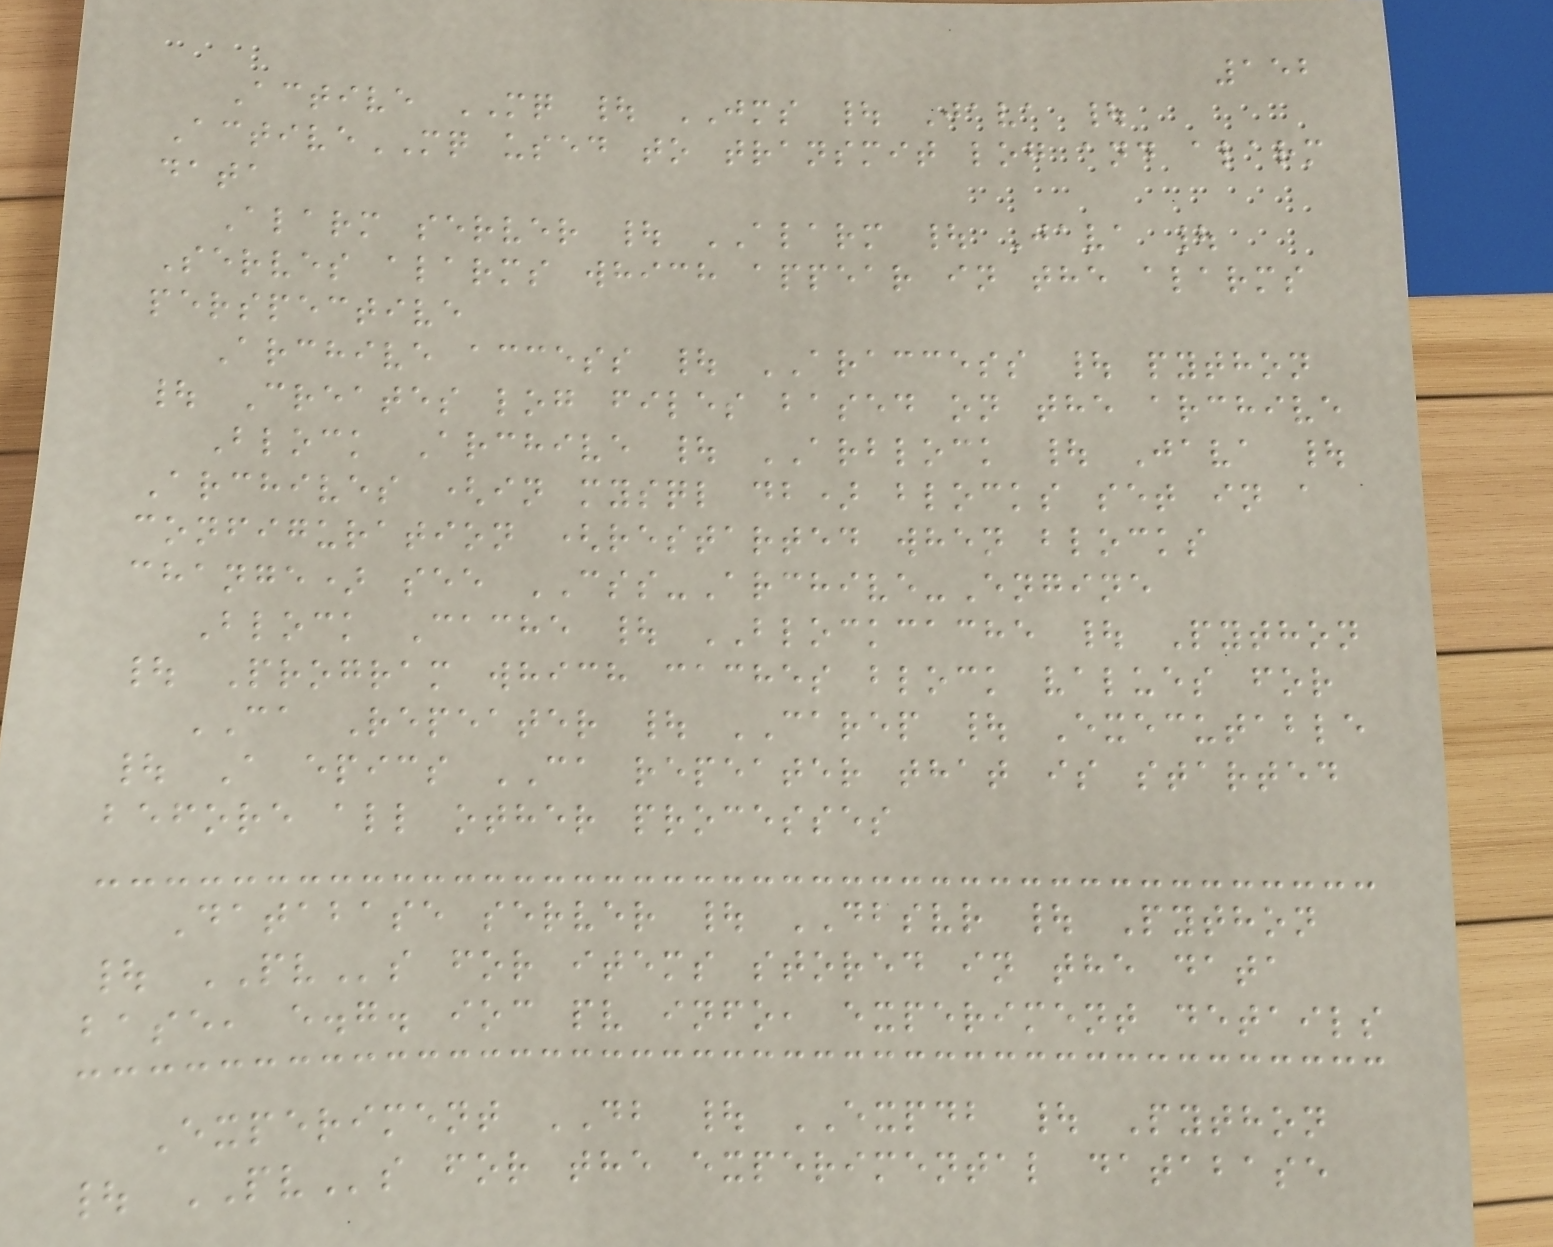152
Active MQ | JMS | Java |
ActiveMQ used to transmit log and alarm
data
Alarm server | ALARM | Java |
Serves alarms which appear in the alarms
perspective
Archive access | ARACCESS | python
| Creates log files based on the archive
Block Archive | ARBLOCK | Java |
Archives (in mysql db) blocks set in a
configuration (restarted when blocks
change) see CSS-Archive-Engine
Block Cache | BLOCKCACHE | Python
| Program which caches block values for
CA Repeater | CAREP | Executable
| A epics CA repeater that is started
before all other processes
Database server | DBSVR | Python
| PVs for items stored in the data
base, e.g. ioc pv info, experiment details
Experiment DB | EXPDB | Python
| PVs for the experimental database
